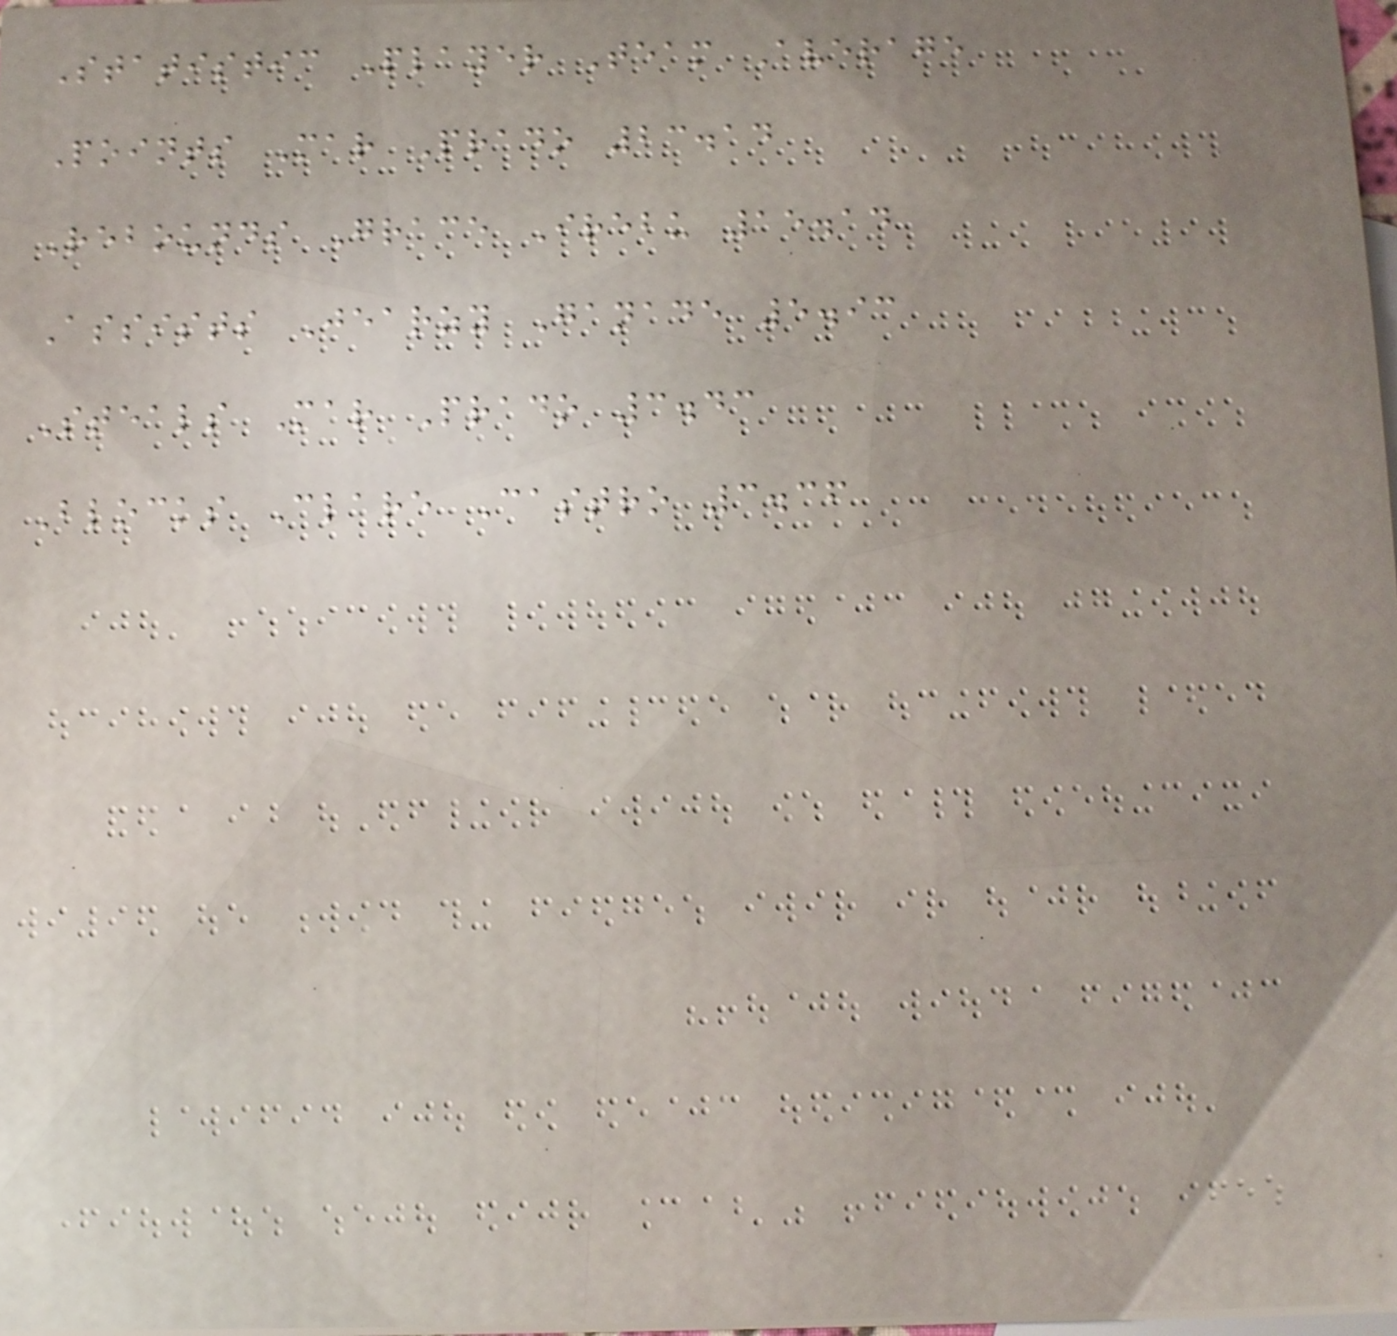Statistic Player Team Average
Points Mar Prado 23.14
Rebounds Grace Irebu 15.14
Assists Jearzy Ganade 5.93
Steals Mar Prado 3.43
Blocks Clare Castro 3.36
